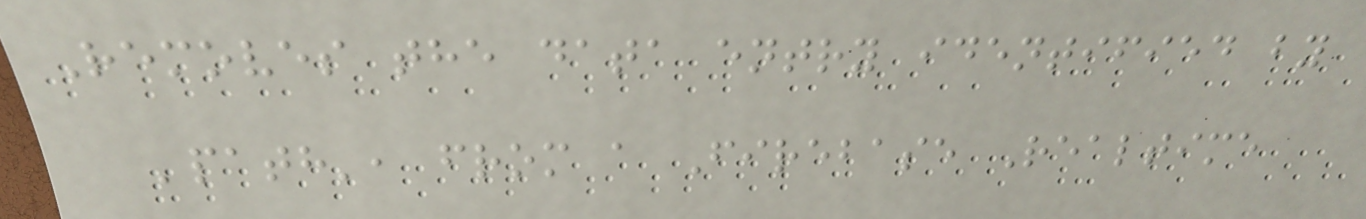Removes the data entry identified by
'path', from a Firebase Realtime
